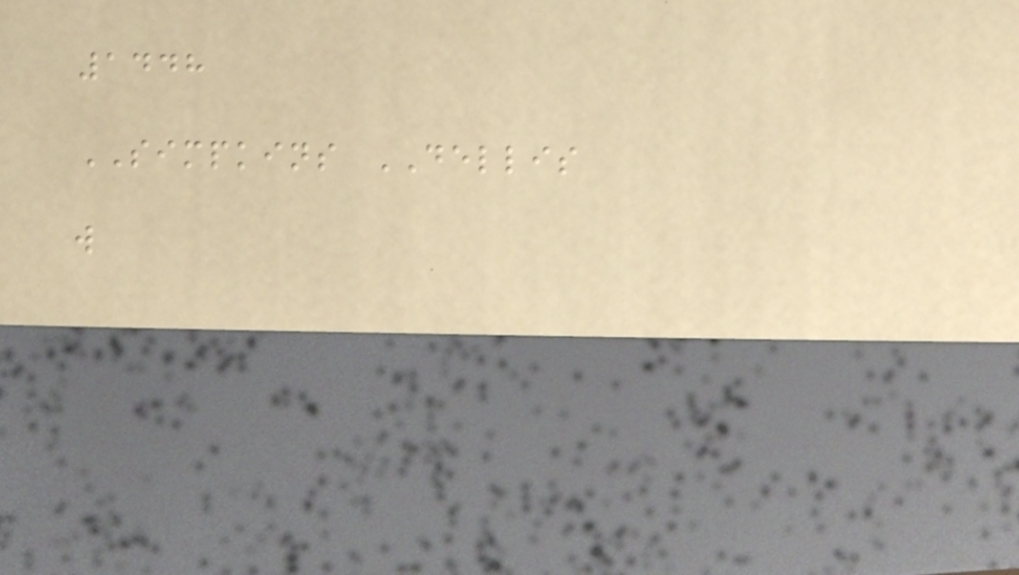1448
SIMPKINS DELLIS
w
